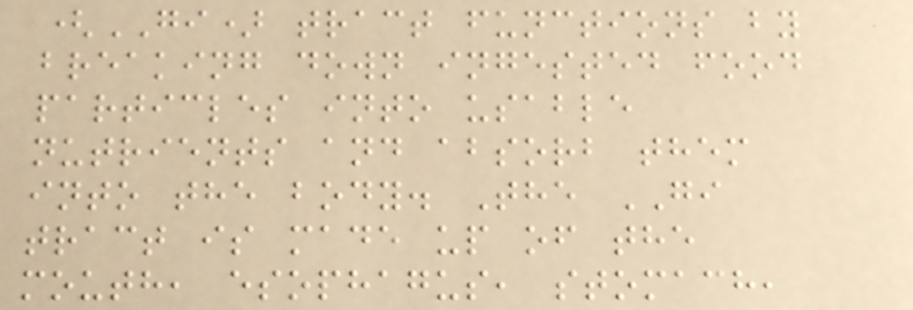(GI) tract functions by
breaking down ingested food
particles into usable
nutrients and absorb them
into the body. The GI
tract is made up of the
mouth, esophagus, stomach,
